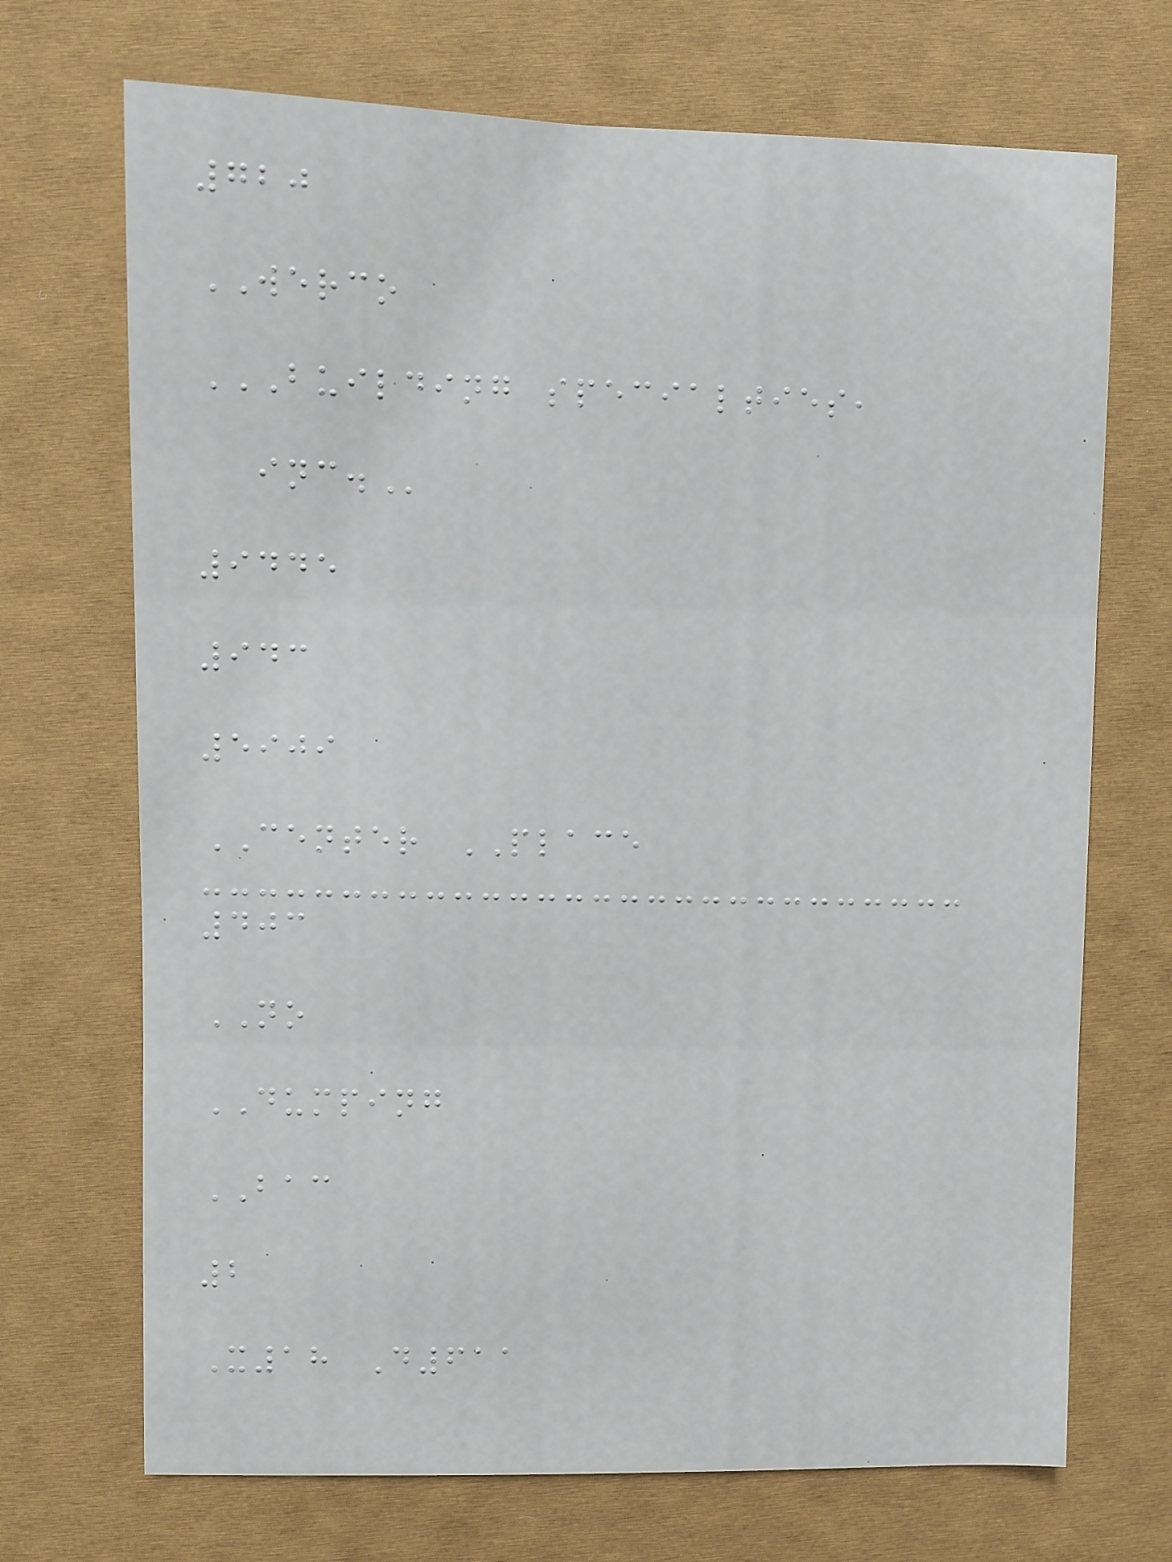720
WERCO
BUILDING SPECIALTIES,
INC.
9445
943
5909
CENTER PLACE
403
NO
DUMPING
BAC
2
X18 D611
